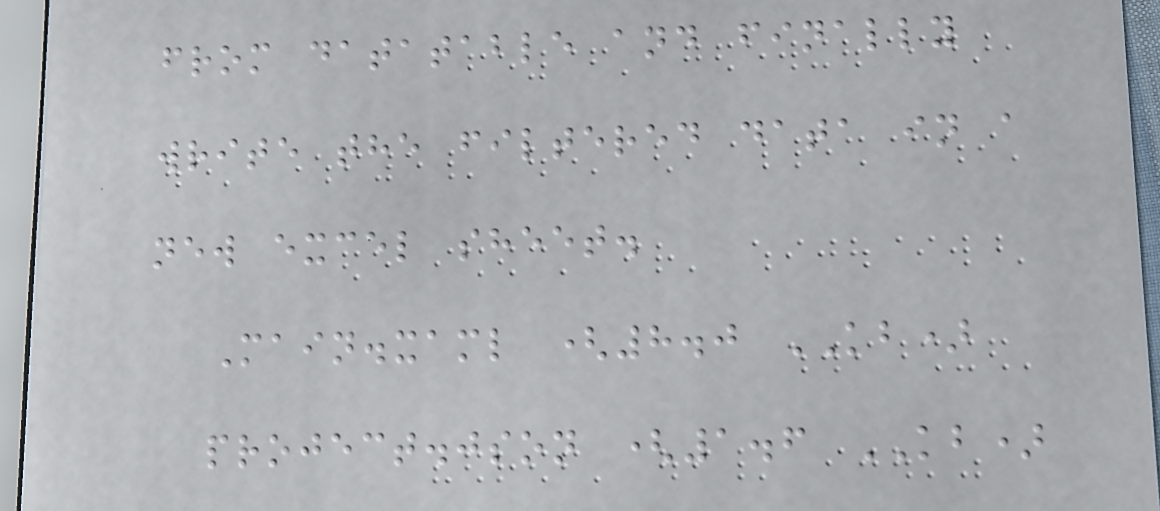from datatable and finally
write the filtered data in a
new excel sheet.
Main.xaml (8.0 KB)
project.json (1.6 KB)
